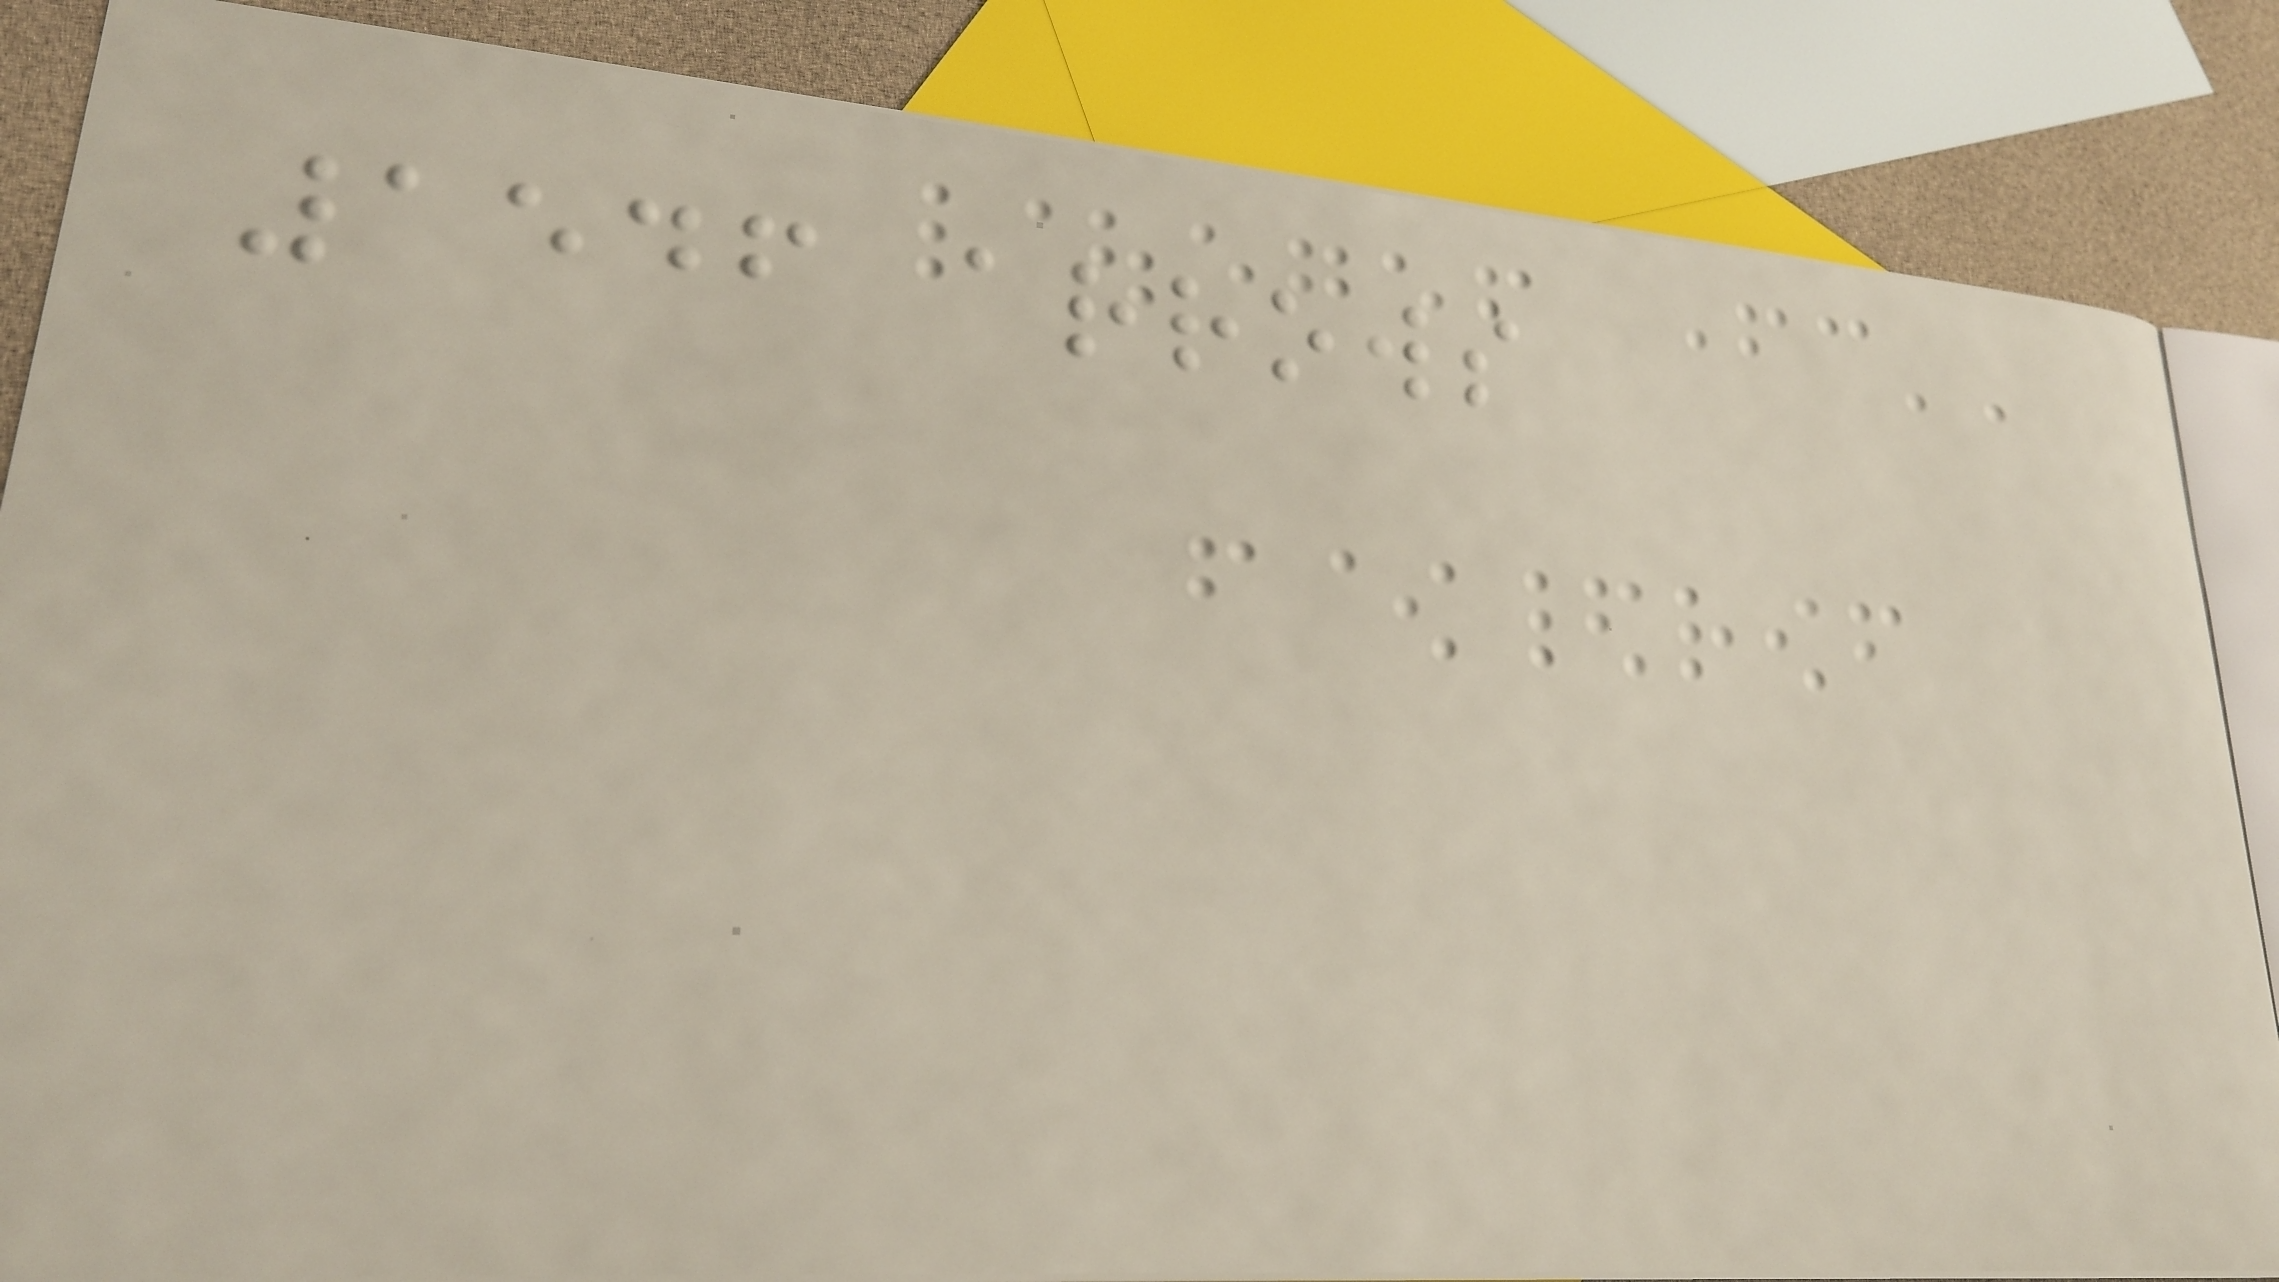1546 arrows
